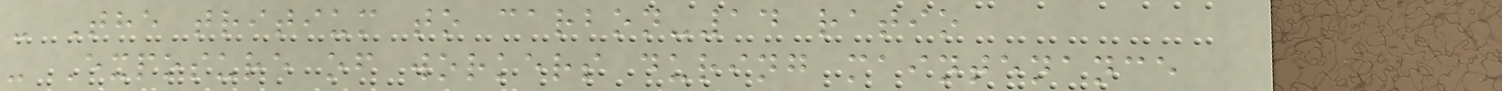- The tritium to carbon-14 ratio
- Exposure of workers during maintenance
